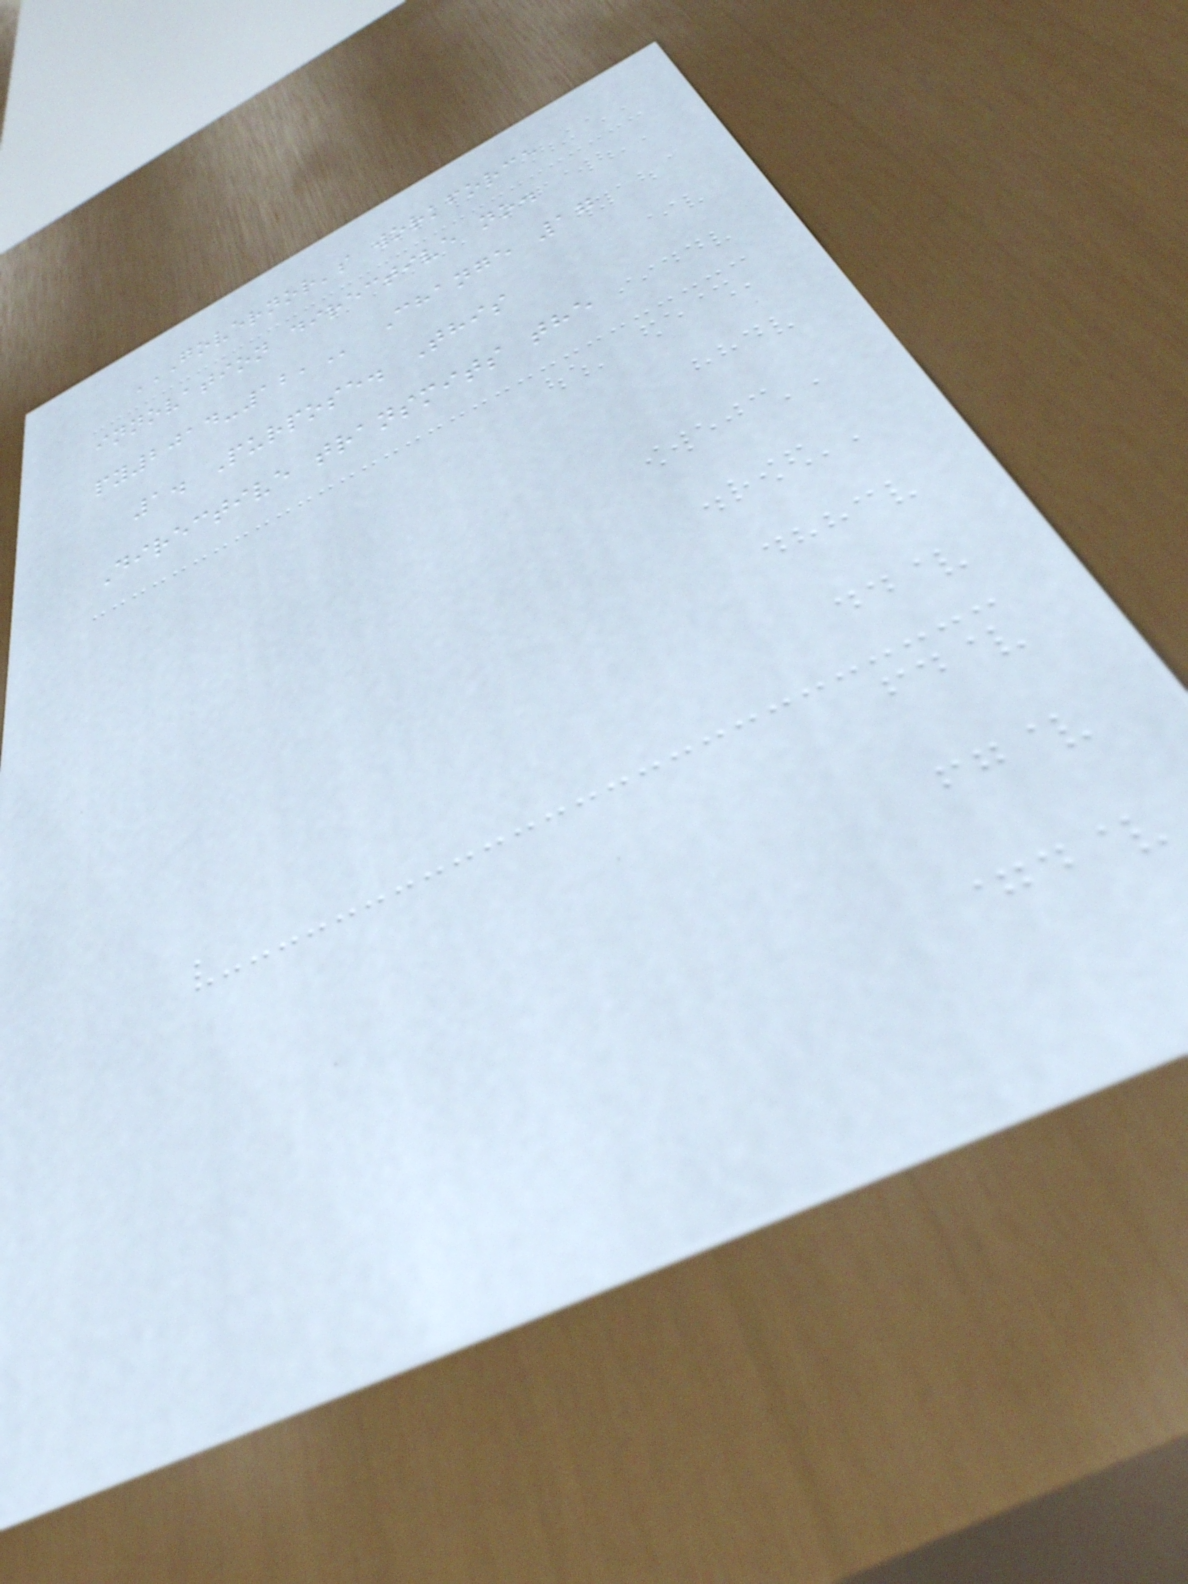GOVERNOR'S WORKFORCE
INNOVATION DIRECTIVE NO.
PY2014-12, Change 17
1. Purpose. This
Directive transmits the
